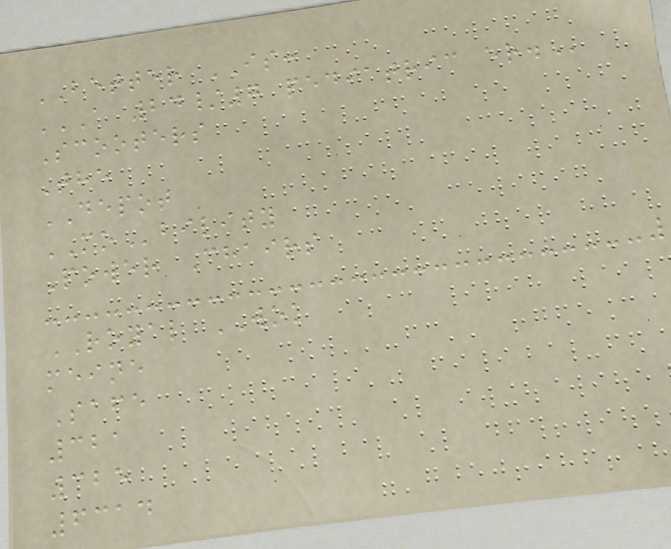BETTER IS:
A 24/7 PEDIATRIC ER.
Scooters
The
DEPOT
MObility
Power Chairs
ROYAL WOK
meine
Safe
321
325
6314
